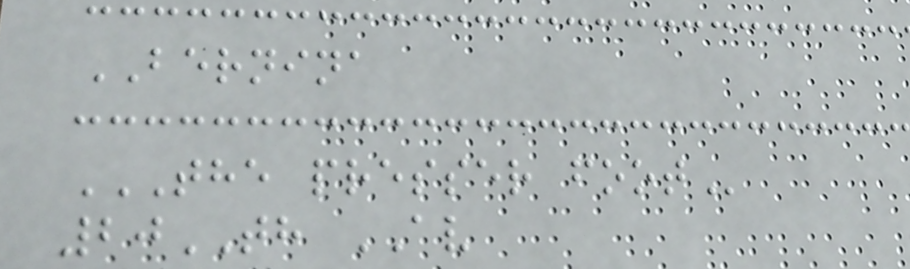BERNINA
THE PRESSER FOOT
20TH AV
